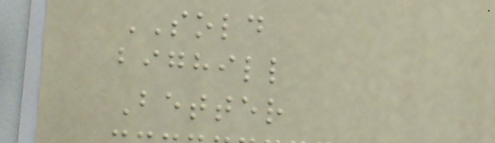SOLD
bighill
Better
